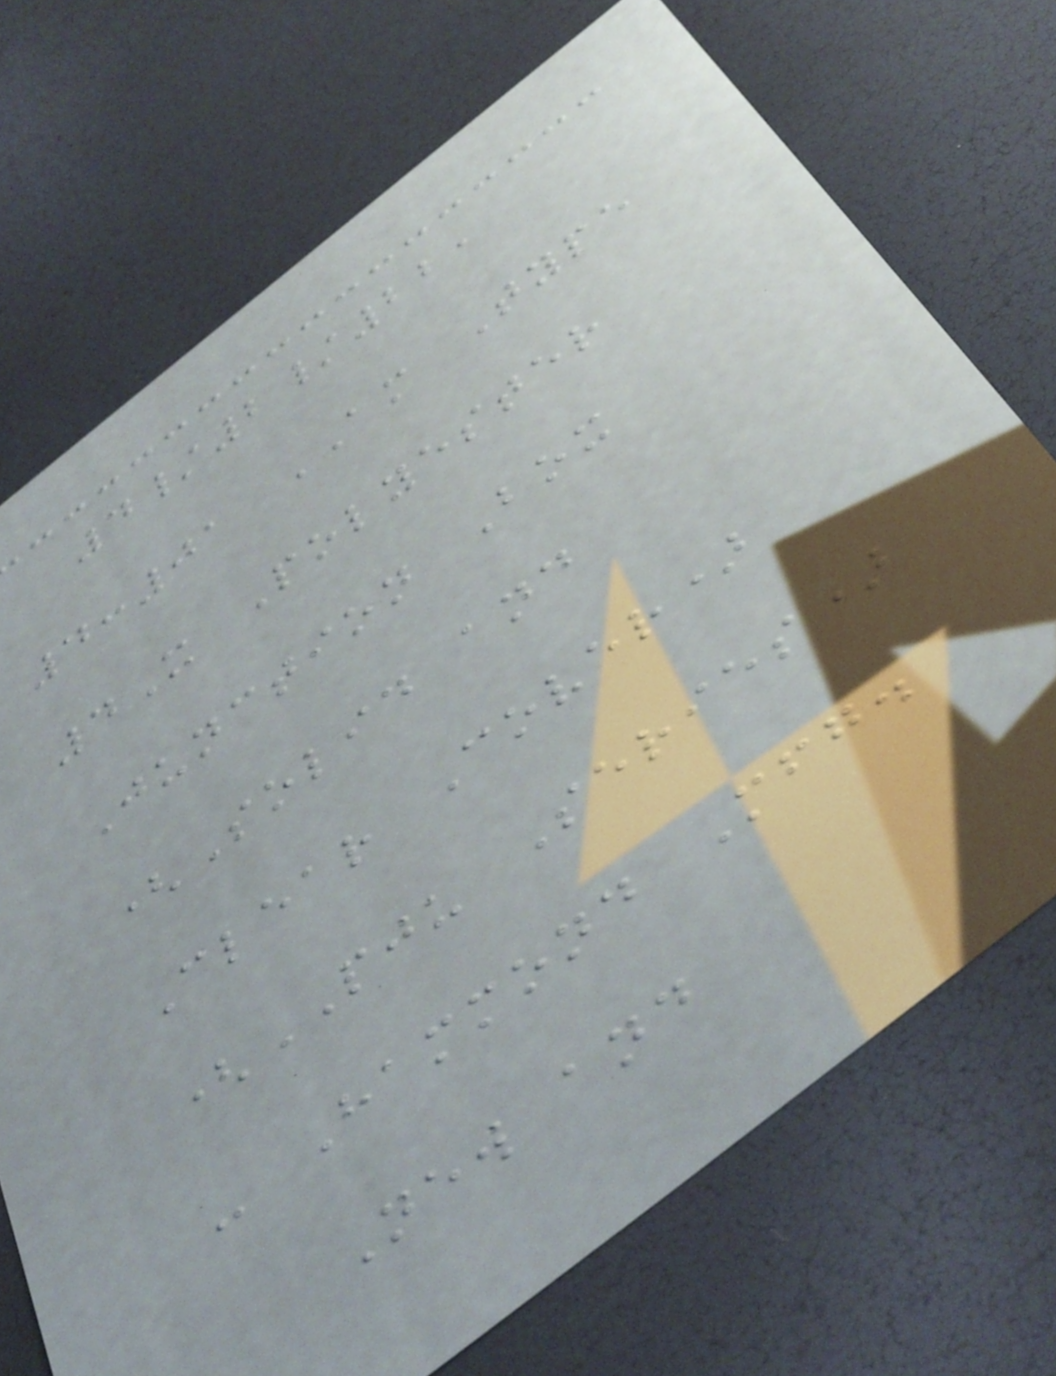4/2/22,
4:01 AM Type
4X Polyester
Junction Box
(Solid and
Clear Cover)
(PJU Series)
- Hammond Mfg.
New and
